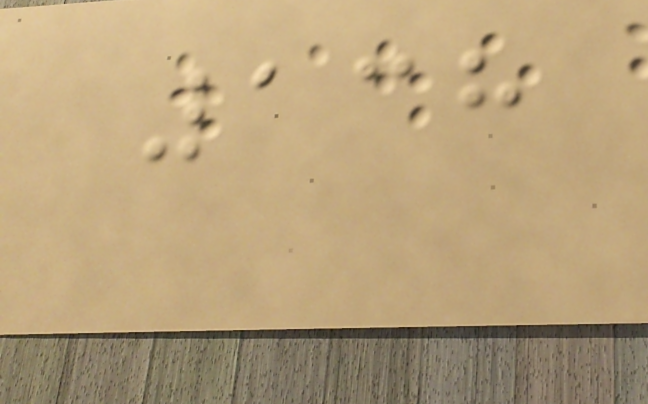138
